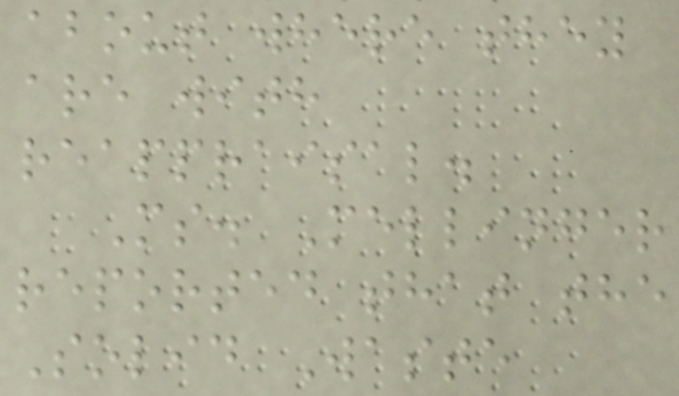about where they
are with
reappraisal.
Ms. Mellinger
reported that the
Solid Waste
